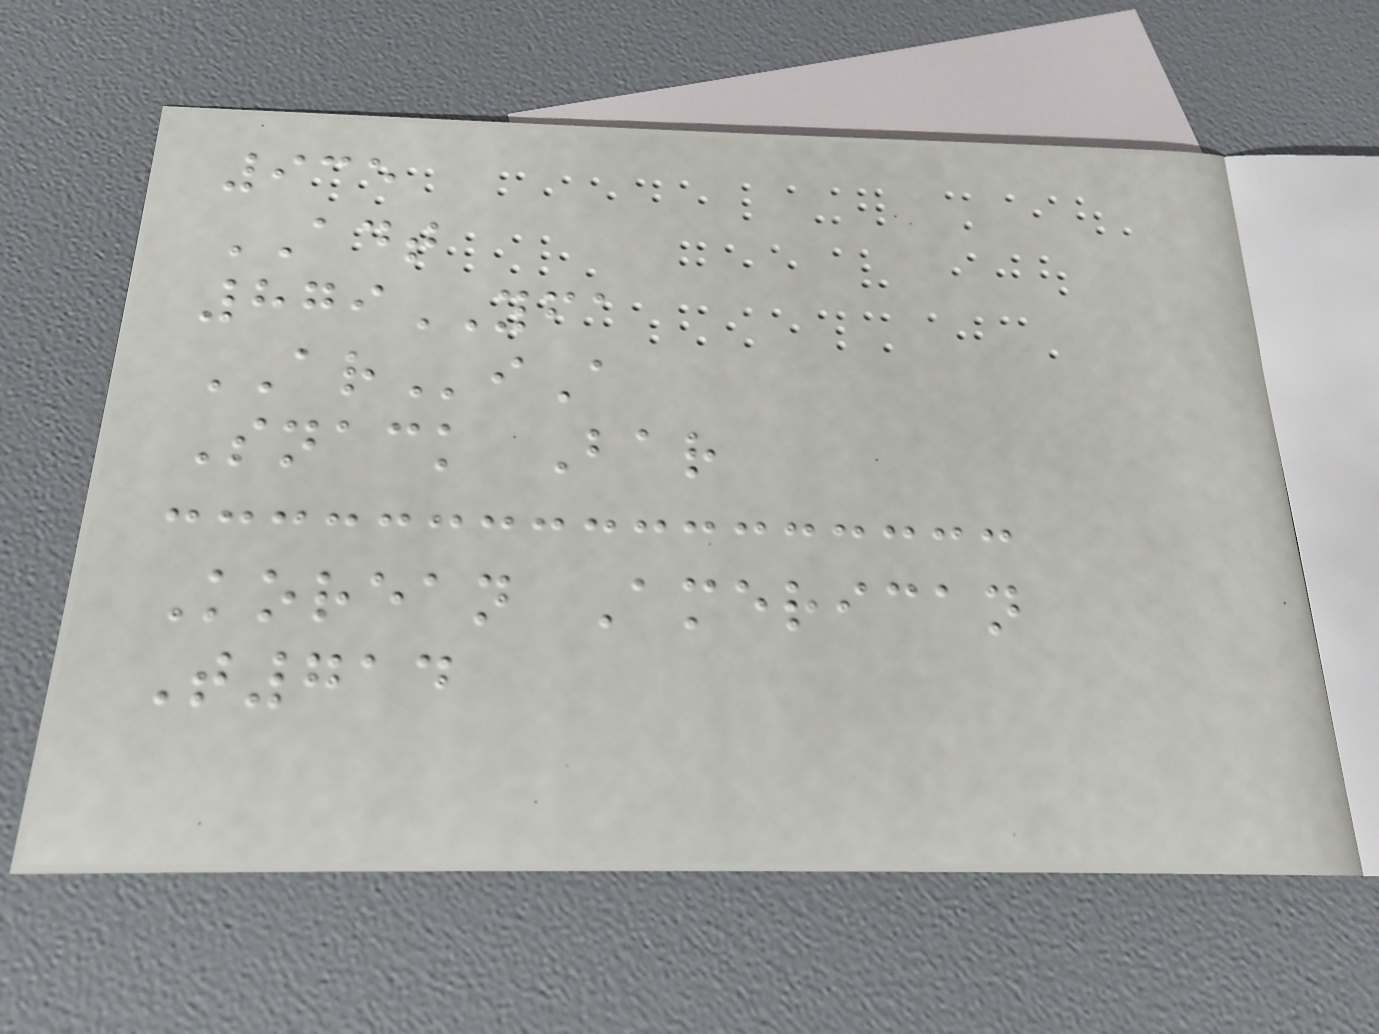935
ADT
879YFA
ARiA
Snack Bar
Korean American
T714
